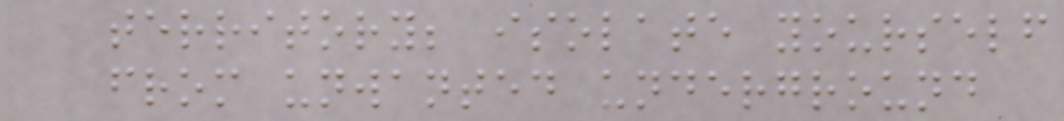territory; isolate yourself
from unwanted underground
